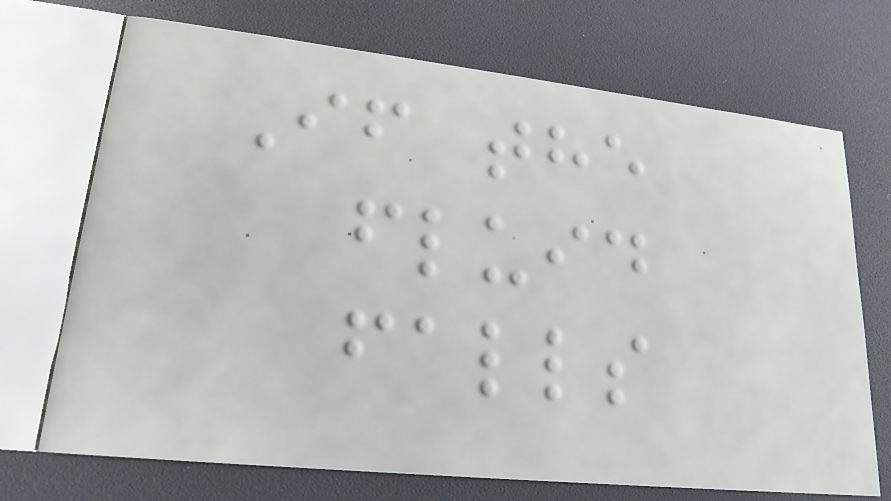If the
fluid
falls
